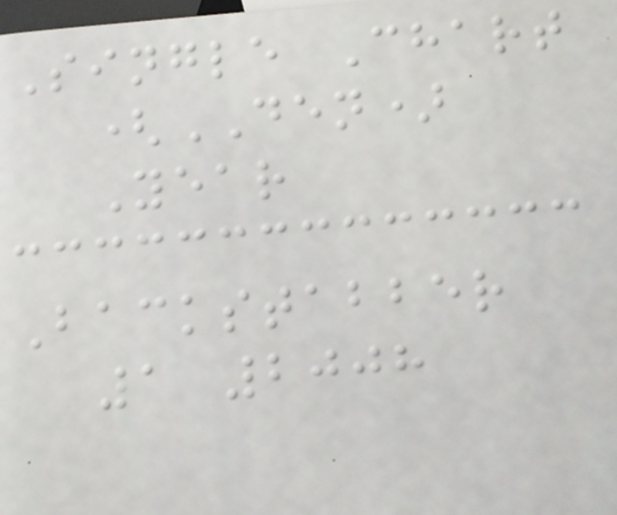Single Chart
(DEN)
Year
Backstabber
1 2008
